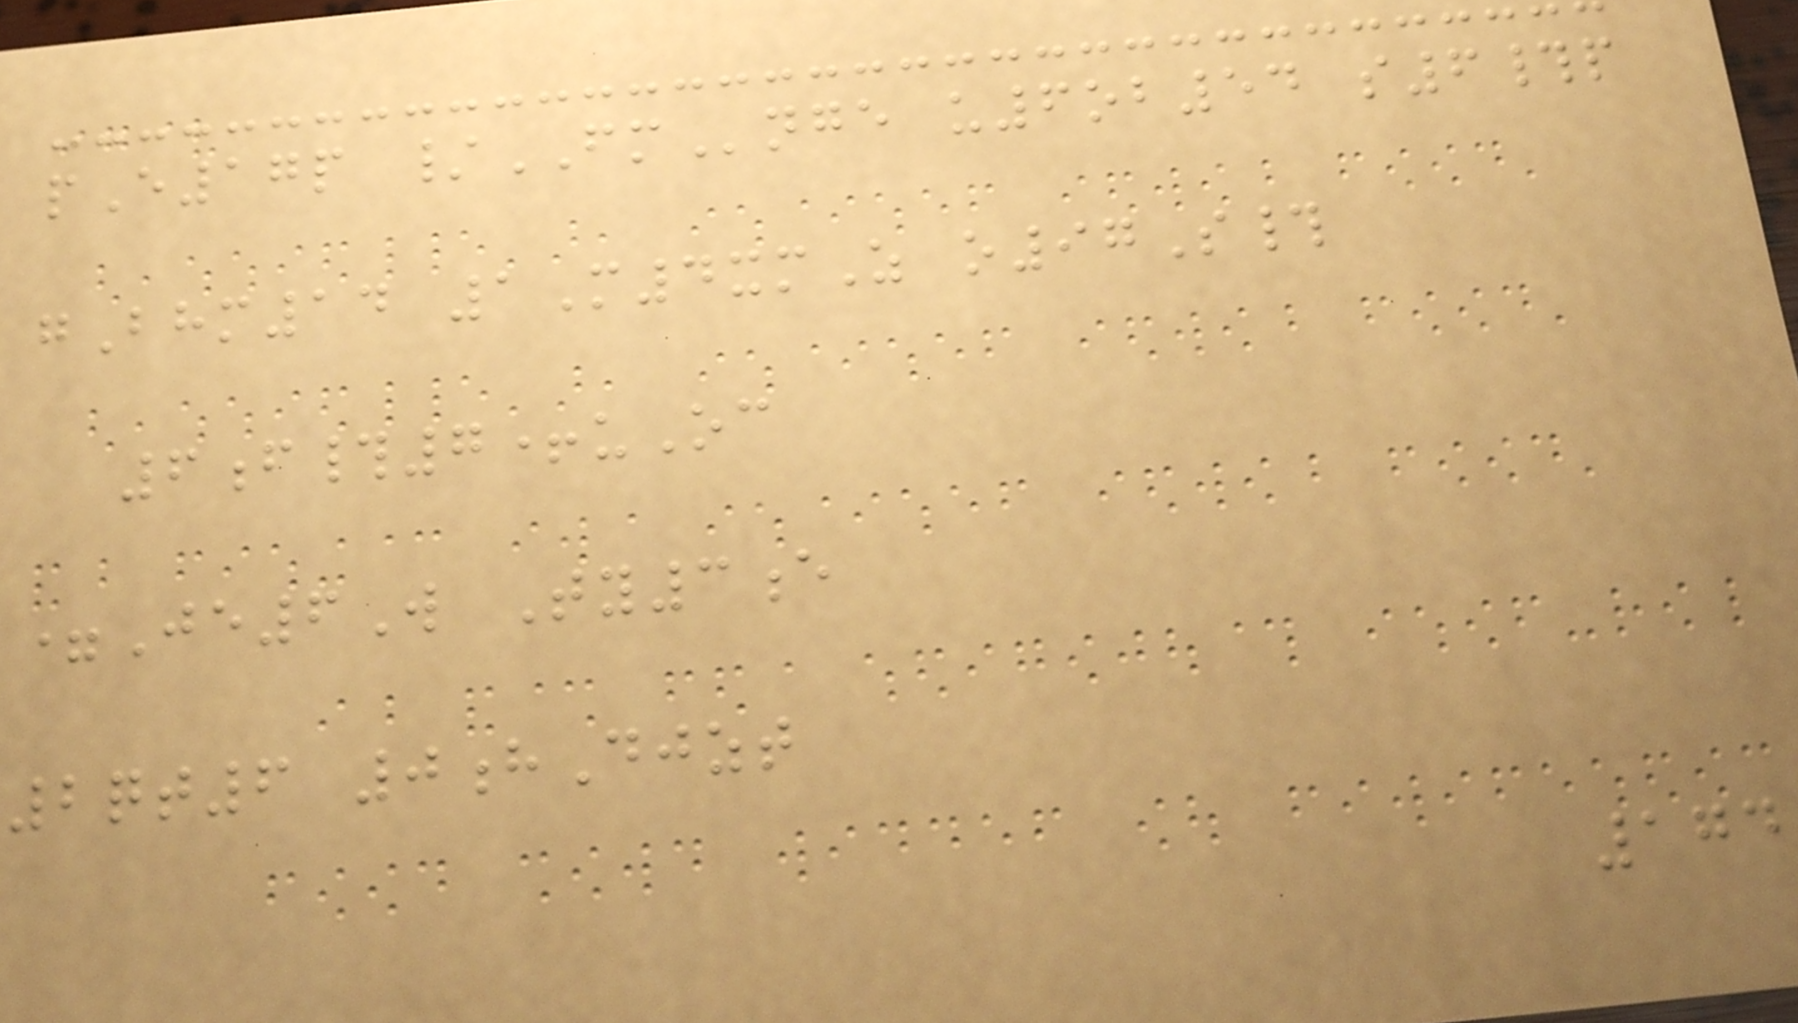pE17p /FMnge u6ob54 s6#p
gBhm14 1M4xmZ o97S#
6f#7+uOc
=Je6W Ty3e
2qt6 0hDjzt
174
